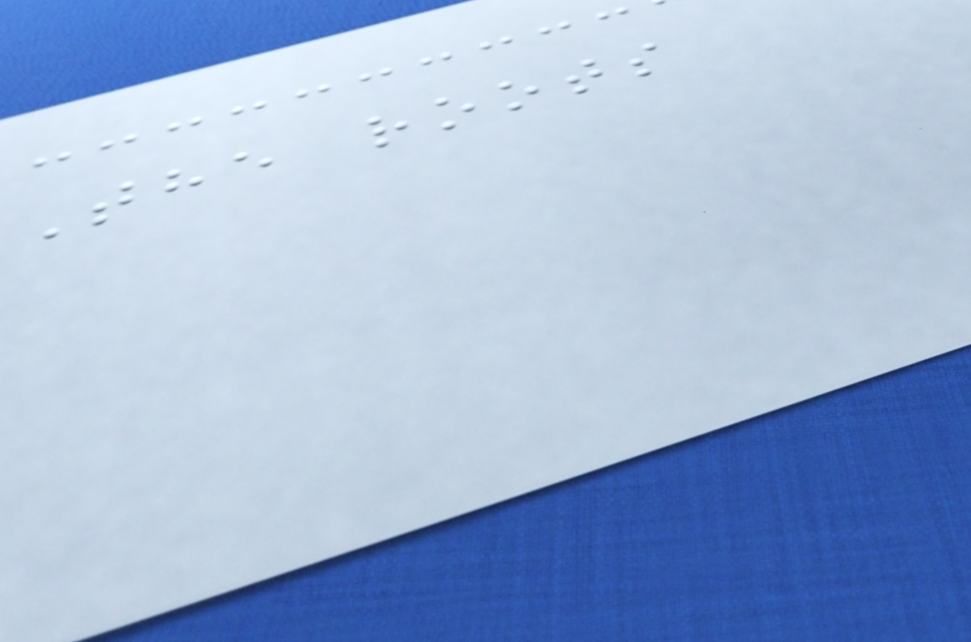The roots
